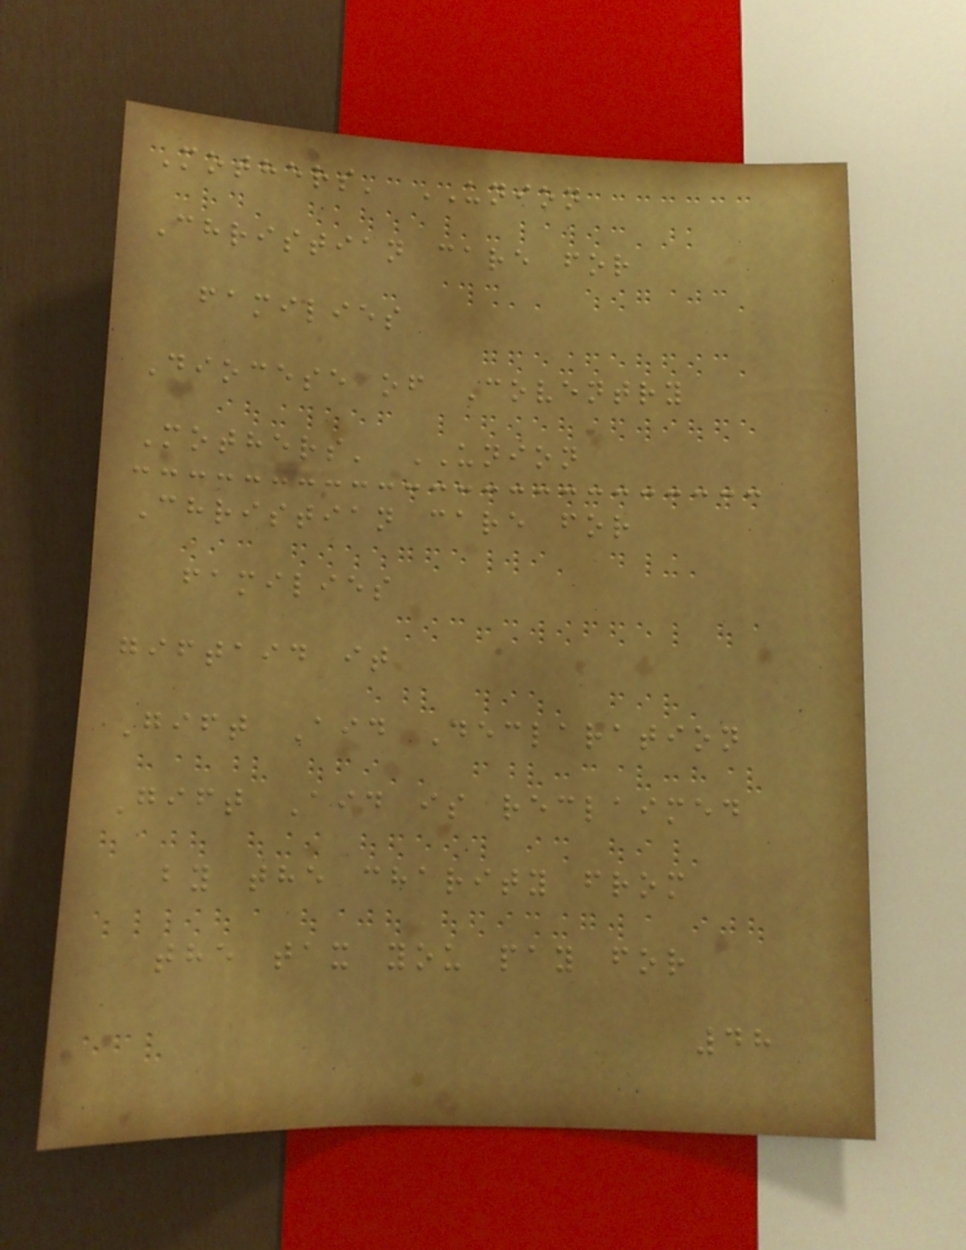Mothers' UNION
Christian care for
families
Diocese of Coventry
Mothers' UNION
Christian care for
families
giftaid it
Gift Aid Declaration
Gift Aid is reclaimed
by the charity from
the tax you pay for
48
